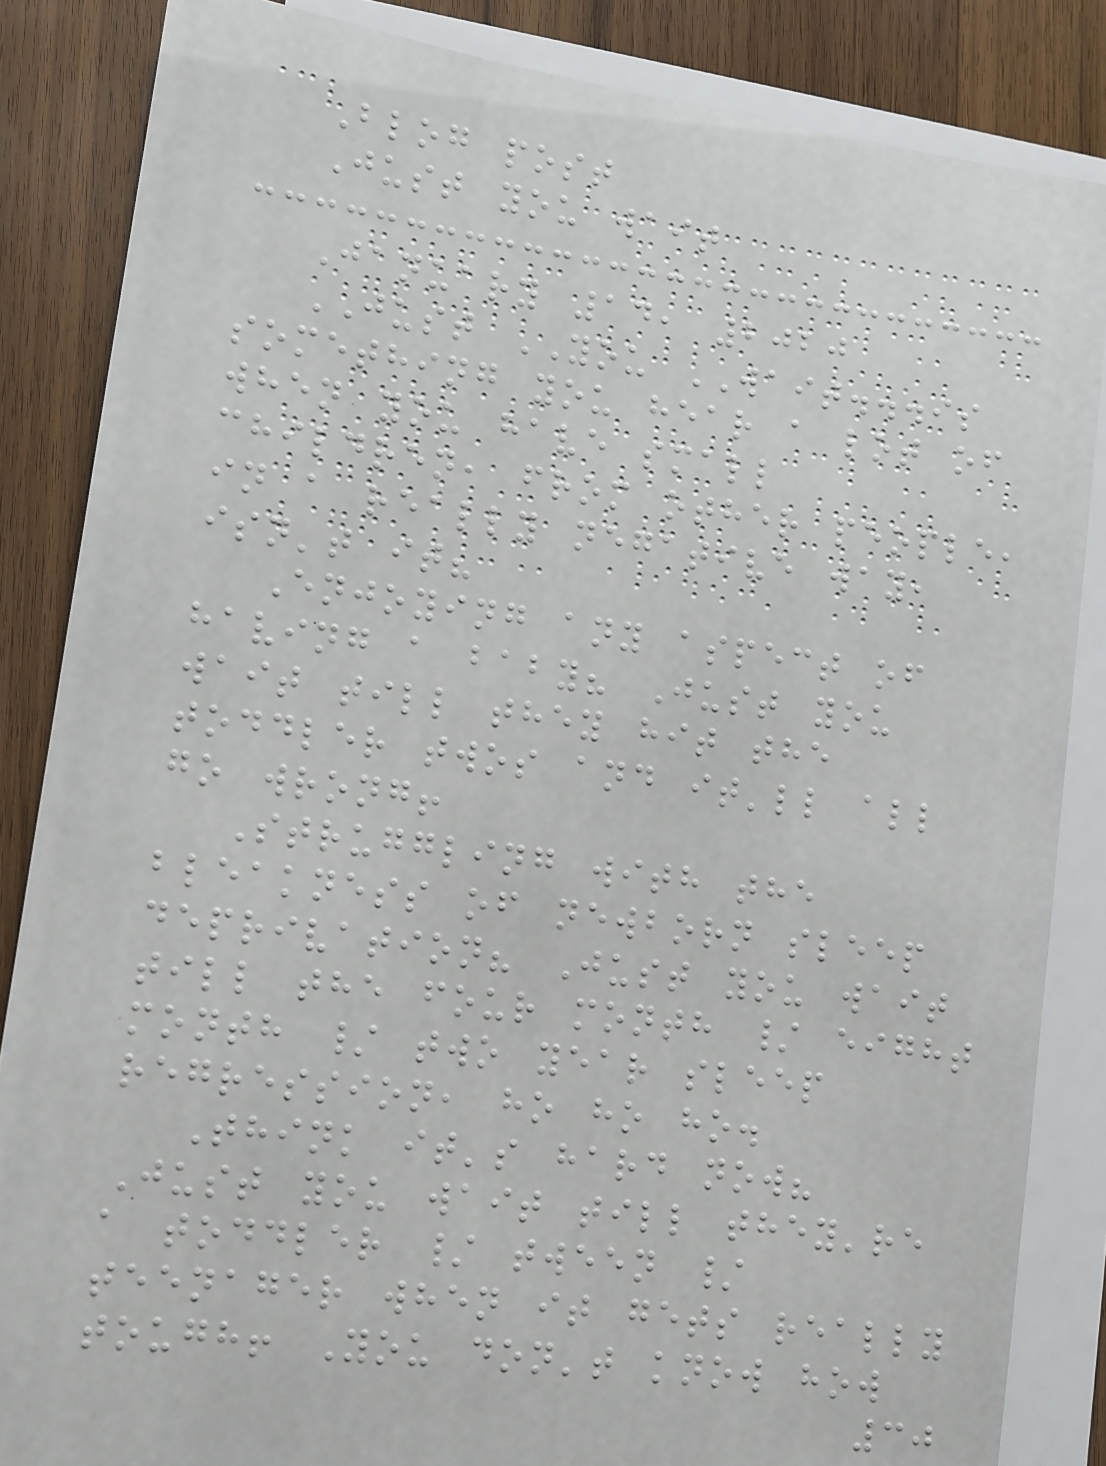Blog post
Just you wait
January 14, 2020
JUST YOU WAIT...is
something you hear a lot of
when you have small
children, from other people,
in a really negative way,
isn't it?
Enjoying any aspect of
having a baby? Just you
wait till they hit the
toddler twos and it'll all
go wrong!
Struggling with the
bleakness of newborn sleep
deprivation? Just you wait
till the four month / eight
month / two year sleep
regression, ho ho ho.
Think it's hard now?
Just you wait till they're
a toddler / tween /
teenager when it gets really
tough! You don't know how
30
